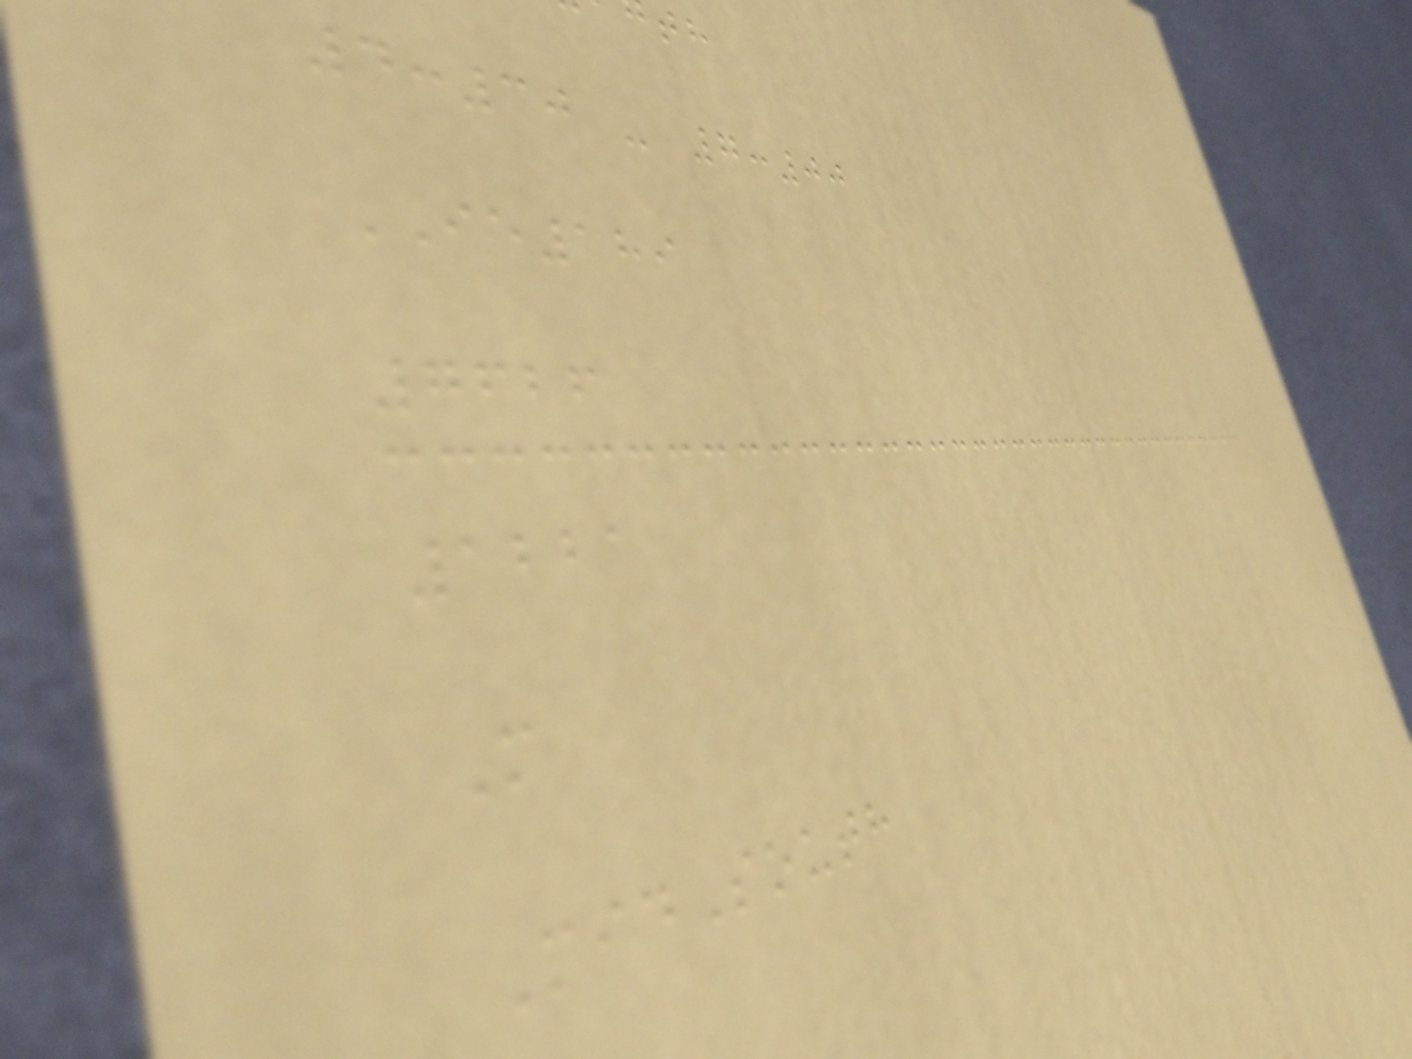4:30 - 7:00
IE189
7626
1221
M
MidSouth
